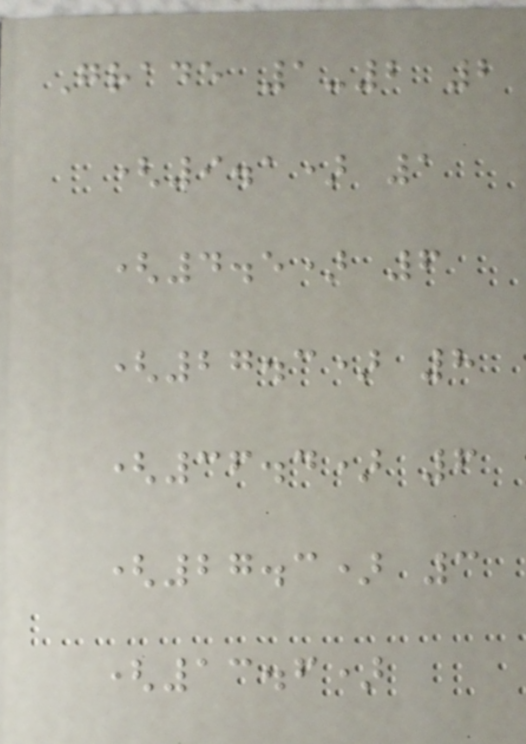Grade 1-2 2
(9.1) 1
(4.5) 6
(27.3) 8
(36.4) 6
(27.3) 3
(13.6)
